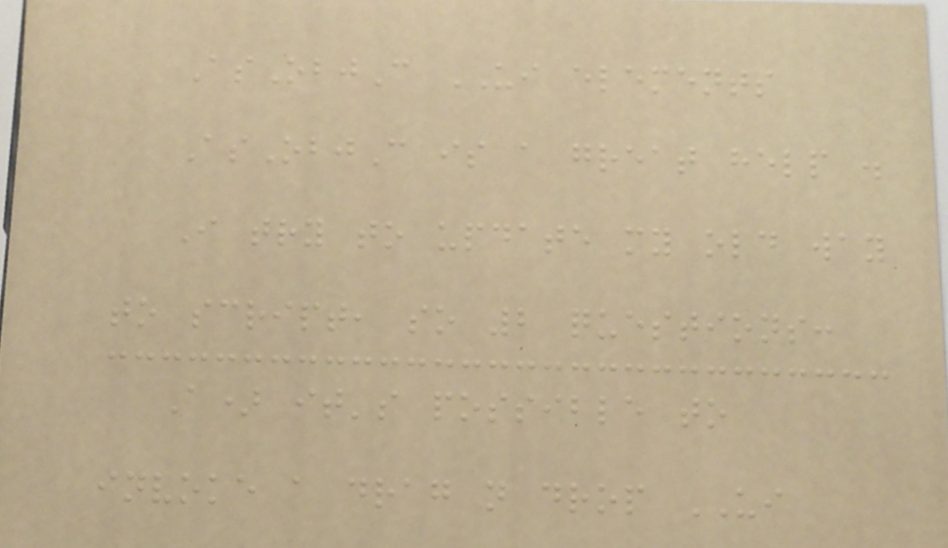AsObjC UI elements
AsObjC is a great help .
I try to update my old way
to script, so 2 questions:
A) it's possible to
invoke a drag n drop UI
